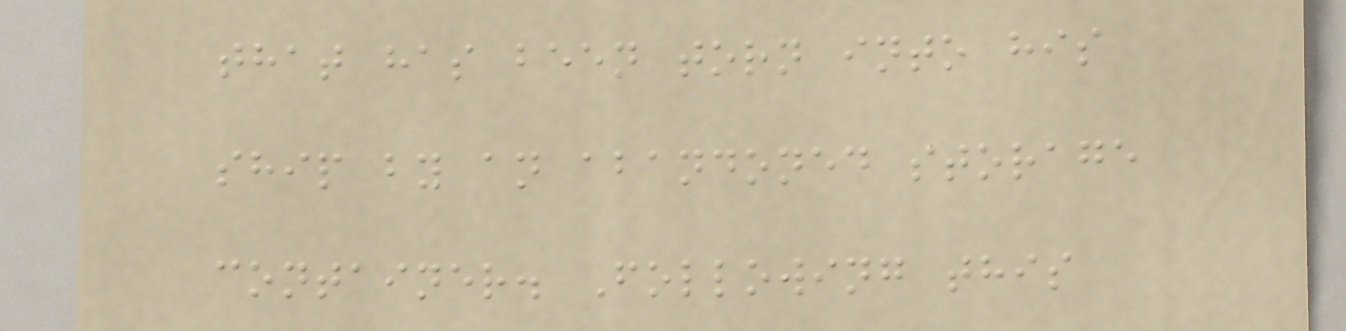that has been torn into his
ship by an abandoned storage
container. Following this
